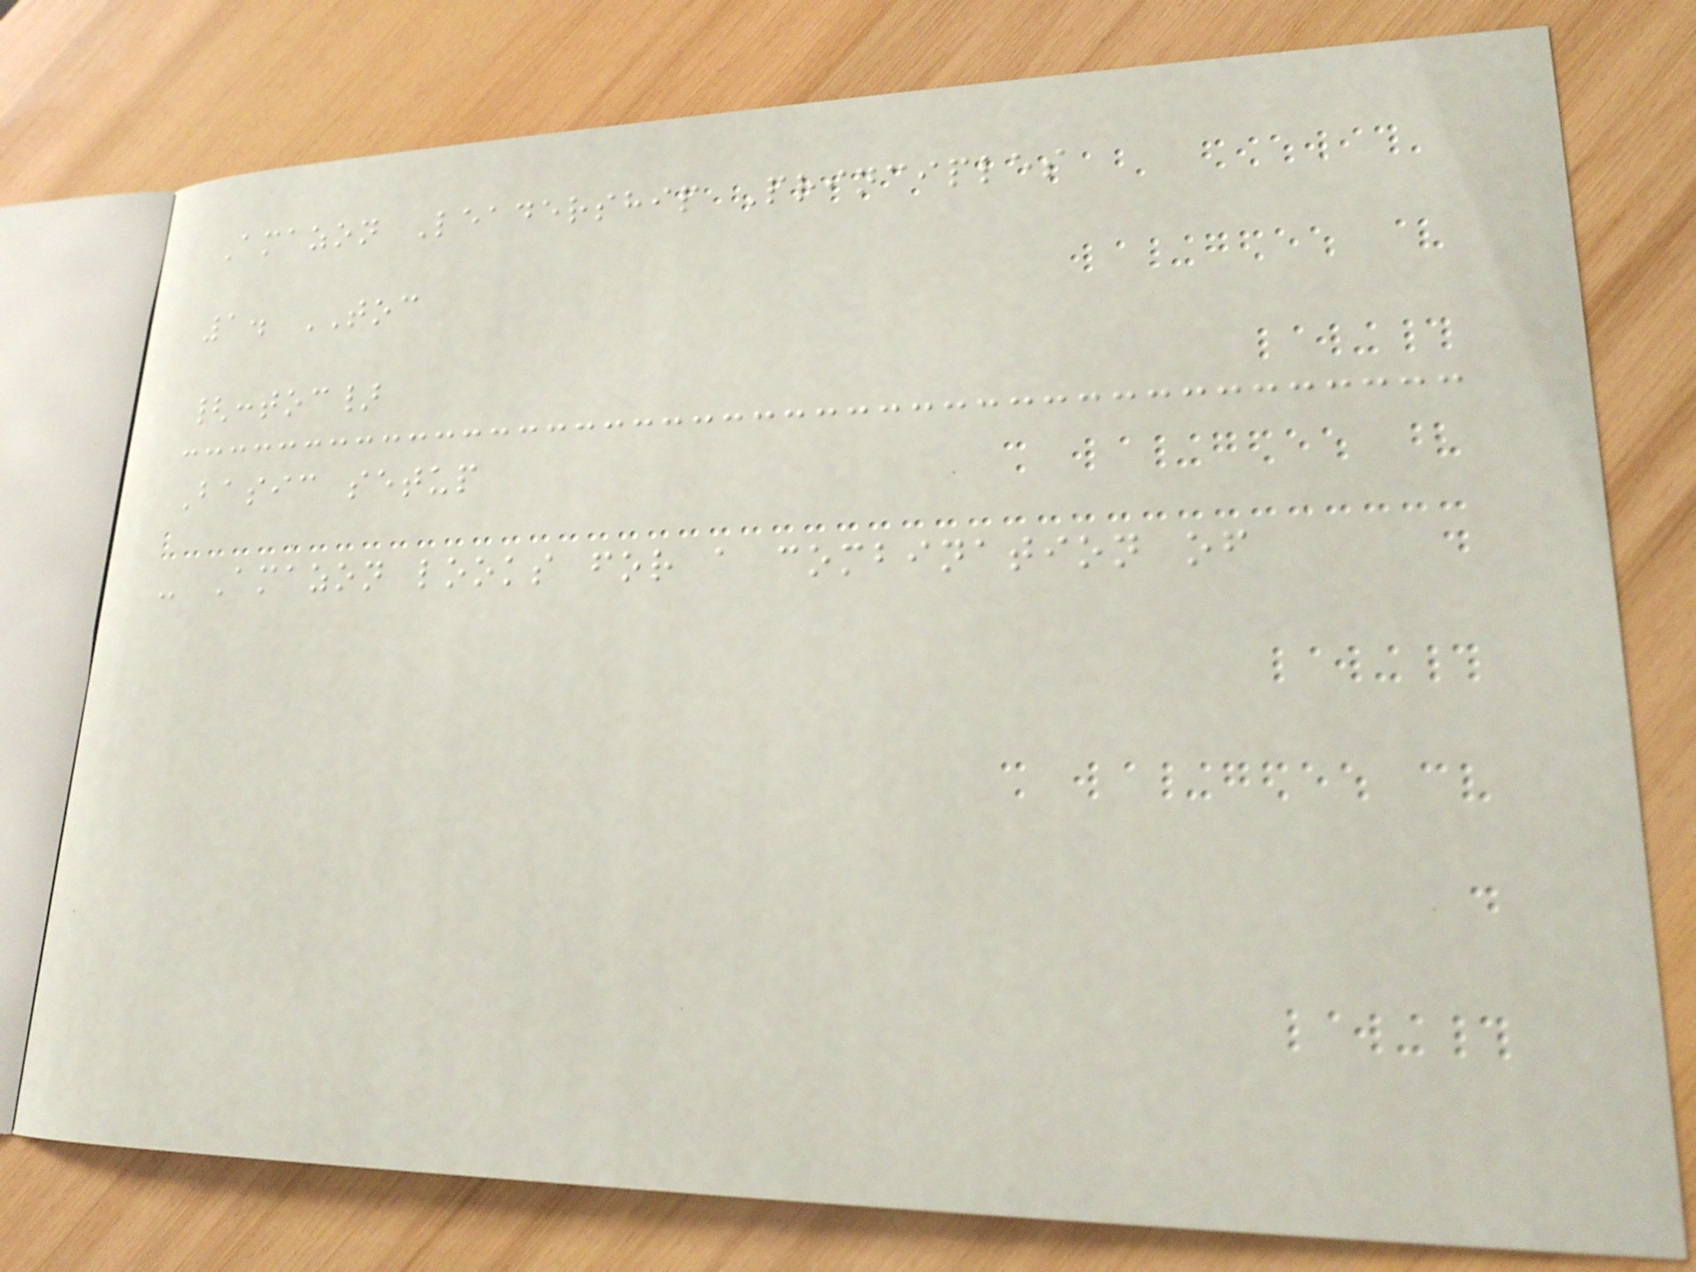Amazon Leadership Principles
1. TOC
{:toc}
Basic setup
- Amazon looks for a combination of
